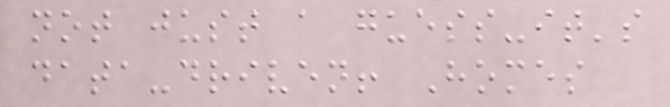not just a guess-it's
data-driven! Homes
